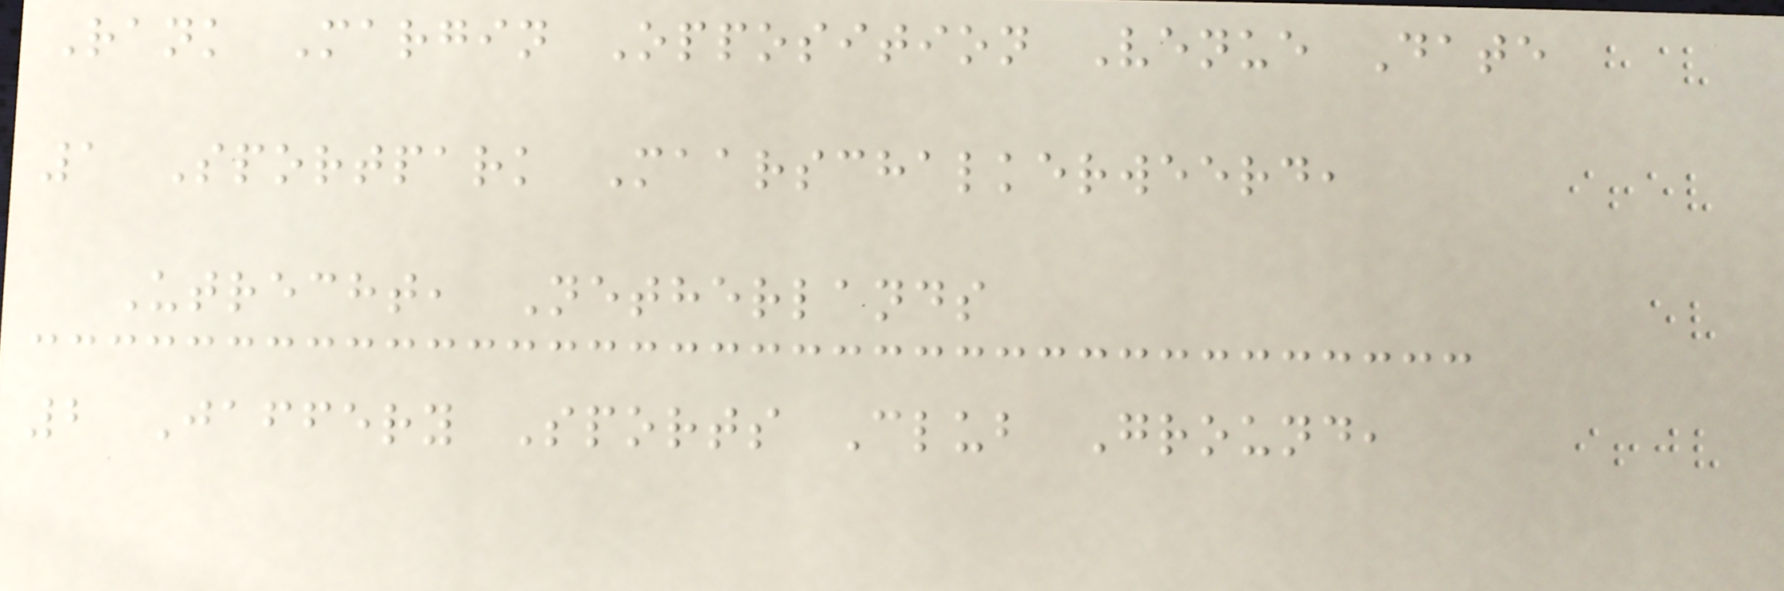Rank Margin Opposition Venue Date
1 Sportpark Maarschalkerweerd,
Utrecht, Netherlands
2 Jaffery Sports Club Ground,
